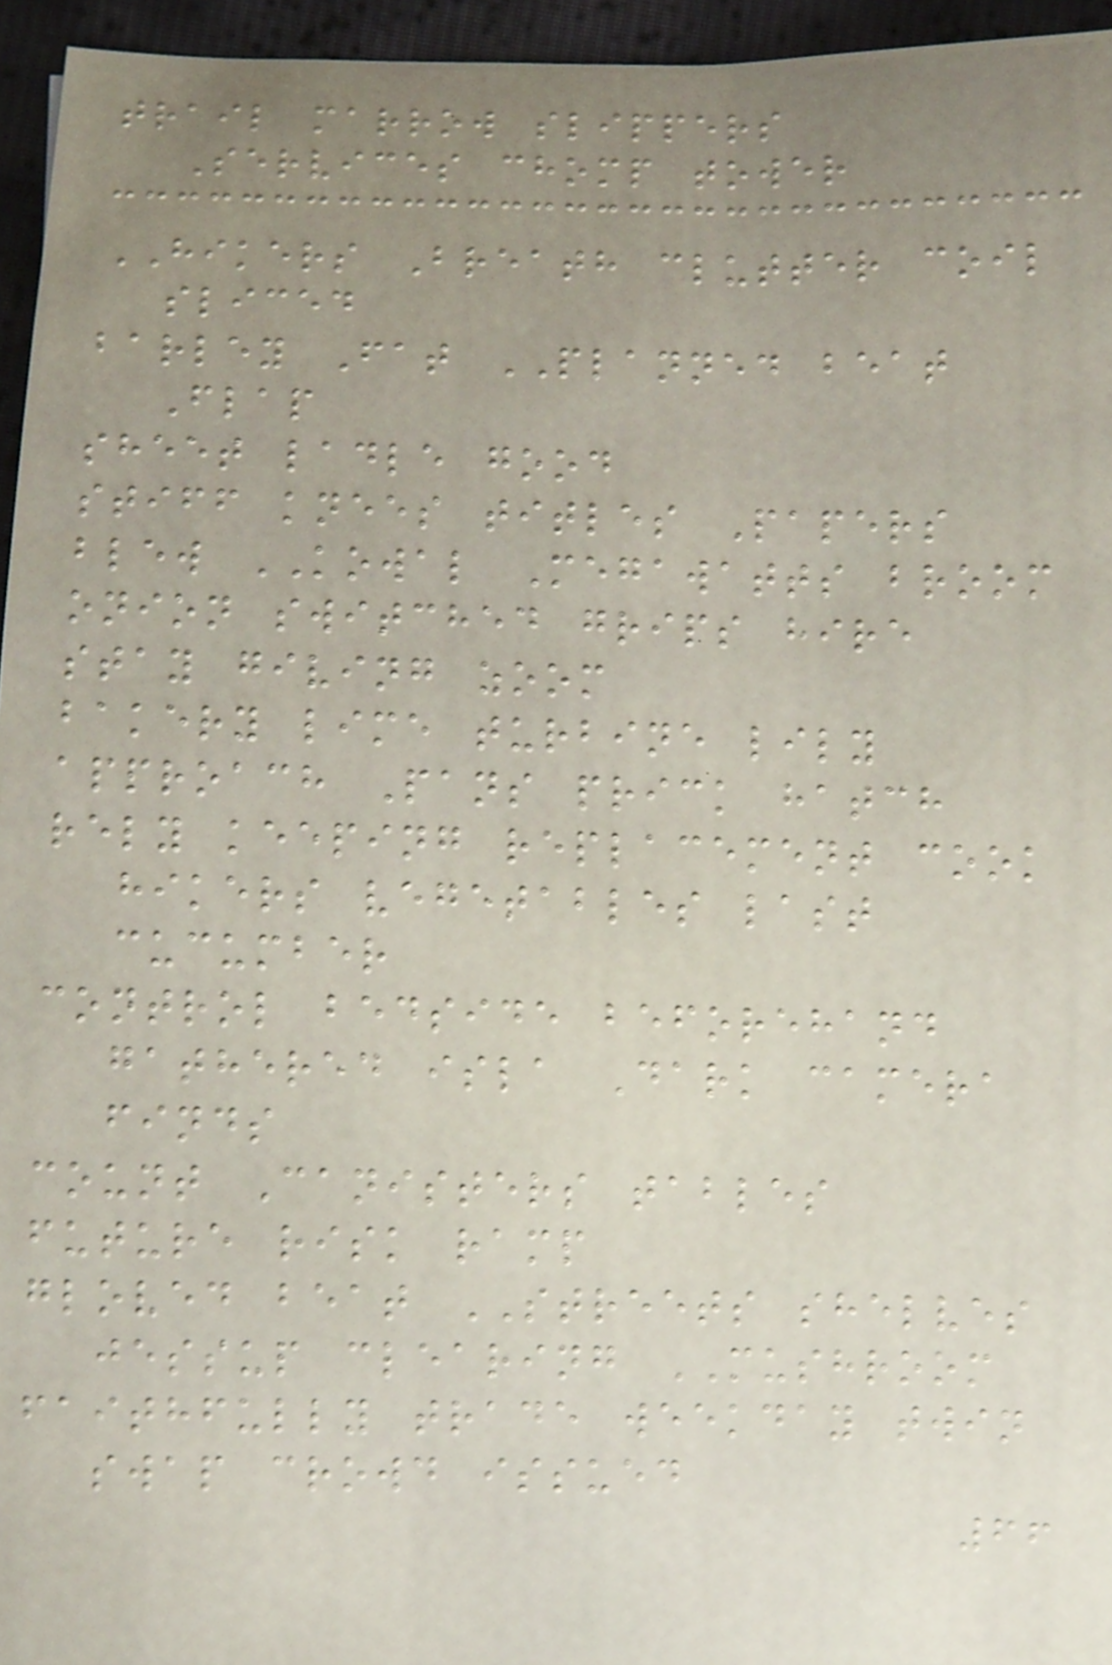trail marrow slippers
Services chomp tower
HIKERS Breath clutter coil
sliced
barley Fat PLANNED beat
Flap
sheet ladle good
stiff knees titles Papers
blew KOWAL Megawatts broom
onion switched grips hire
stay giving zoom
bakery lime turbine lily
approach Pans prick hatch
rely keeping replacement cook
hikers vegetables last
cucumber
control bedside beforehand
gathered isla Dark camera
finds
count Canisters tables
future risk ramp
gloved beat STREETS shelves
jessup clearing MUSHROOM
faithfully trade weekday twin
swap crowd issued
66
